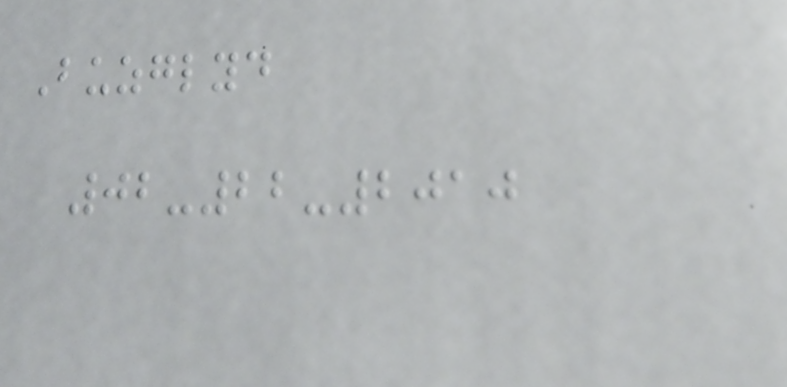Buzglyd
02-22-2010
